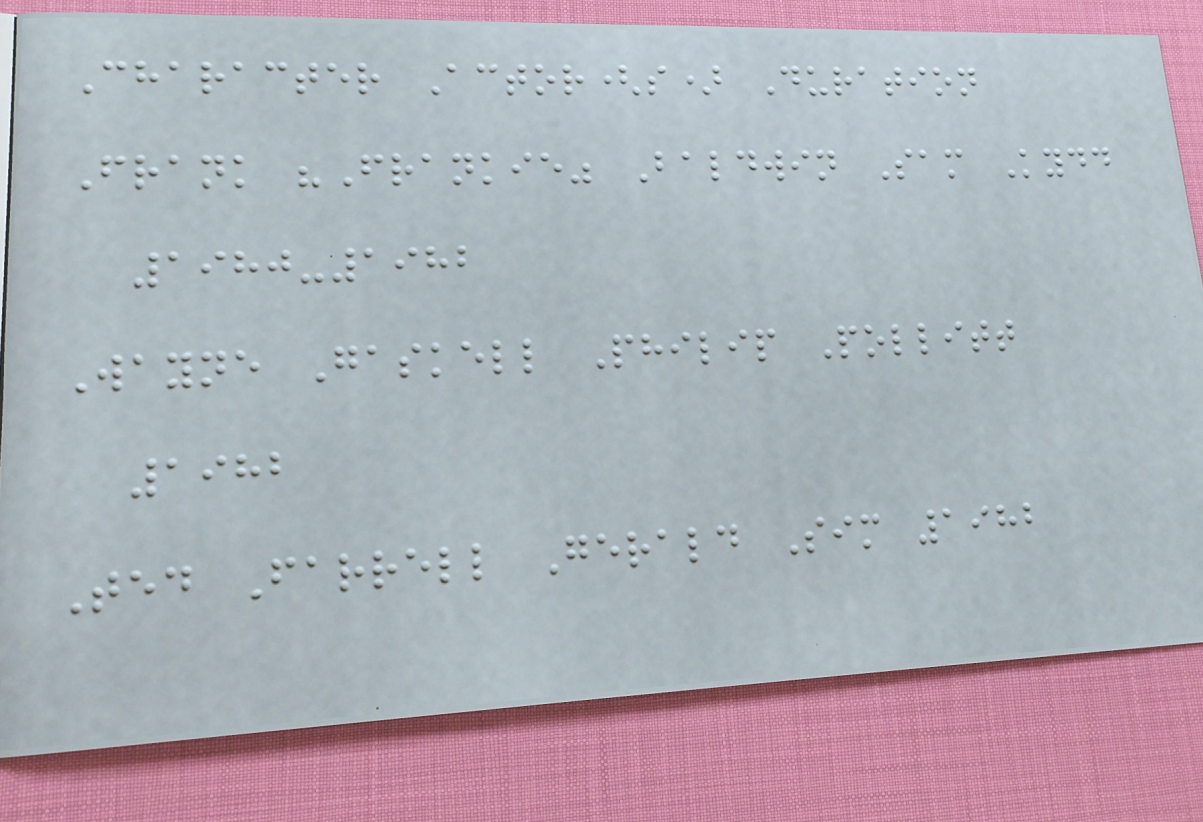Character Actor(s) Duration
Frank "Frankie" Baldwin Sam Kydd
1980-1982
Wayne Gaskell Philip Pollitt
1982
Ted Farrell Gerald Sim 1982
